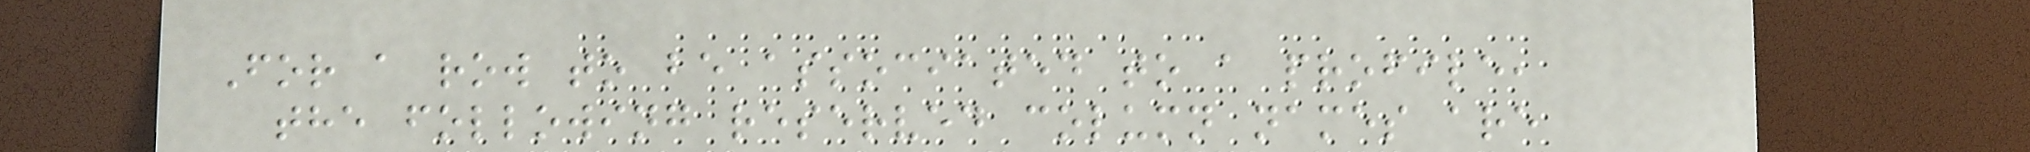For a row to be associated to a profile,
the following reserved column names are
